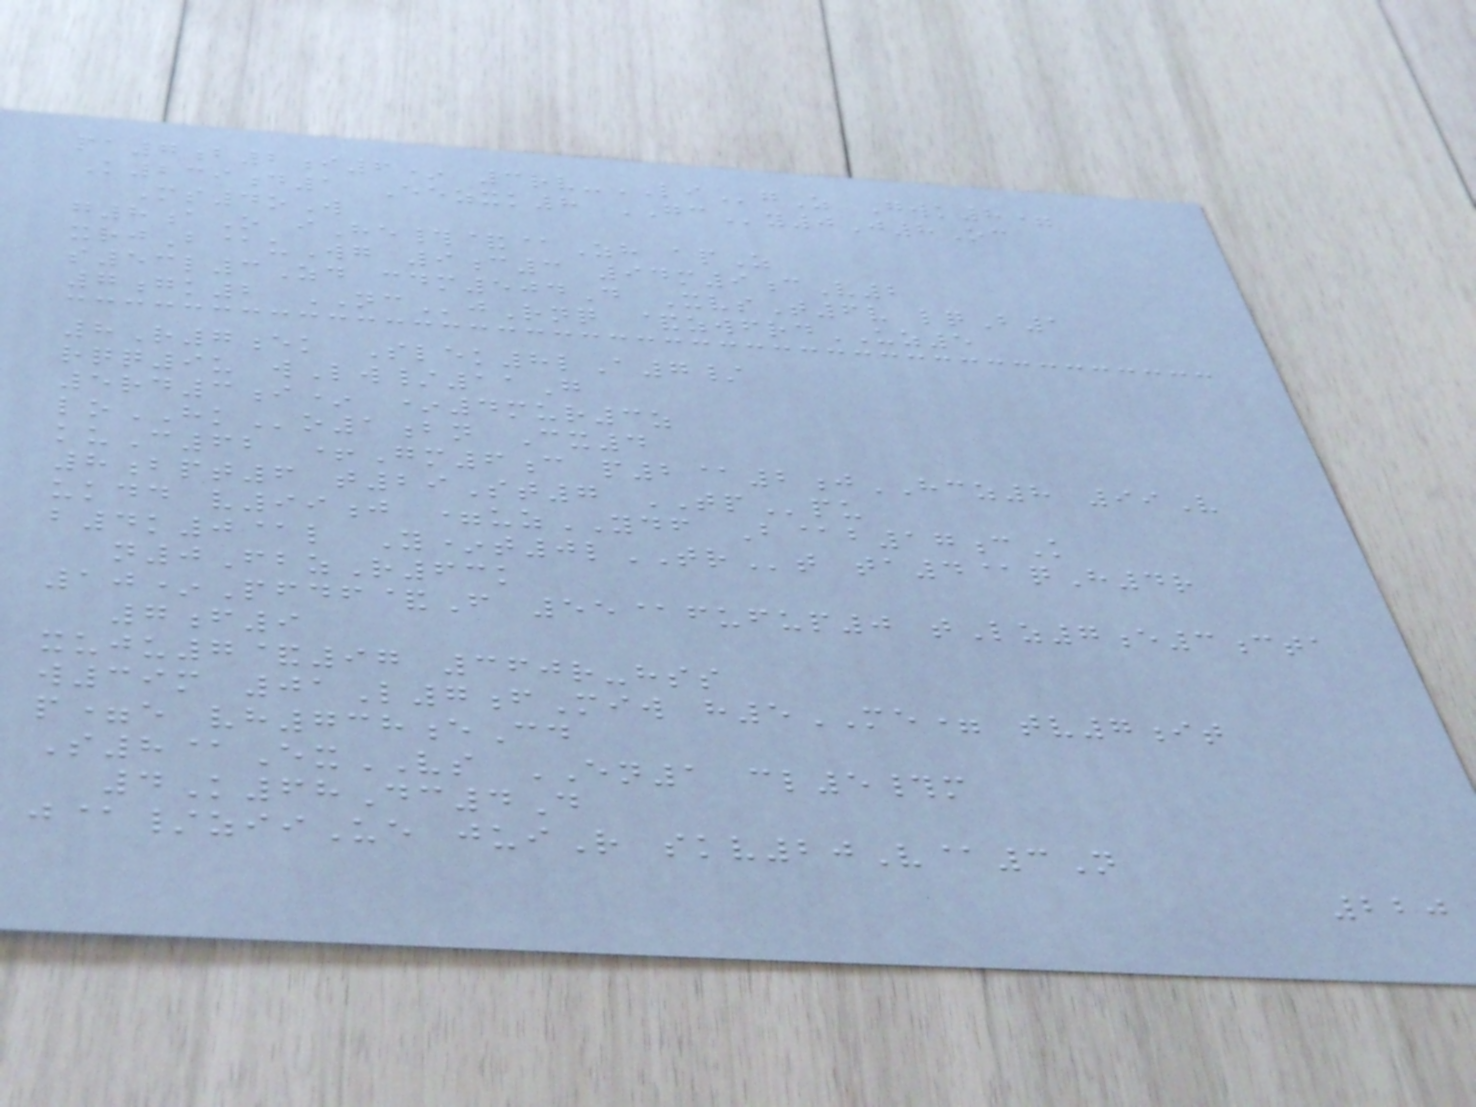pa7b2i6* 3rv-LIgZ Gwk8=
K239d1 Eezxk8 GCy0J8Oc
Ms4oW
g8aO iHe#&@Zh apZ
xrjB@uWg 9c3 94m9cV2
s53l3Zd cdm504D XvsT6v lqB1
7gk2 NCjRnq &zwfrdUZ5
8R7ek Slek8lA7/
rqq9u wLw/11G
5rd3i* *4mur3z
loHKo1bn Cx4
kuC62 +Gm6c p2@2jHCZ8 99V
8bpt6 t29St7 TPpu
ukdd v99j =uzYDF B@b17cK
b4k0@l Y*t0lTRt ta4@qH4r
n0FbzR63k
10*Pfdf&F 55@fufup0 tLz7e3cta
7f9
xuju7&97 360r-hss
w39m 01L7fMiw h5ME= tv7it
p=e vh738eCd
S8@ExVS EN1 cl5#m
4K68Dc4D
j@/ziiUe juiR skv20V@3N
220
